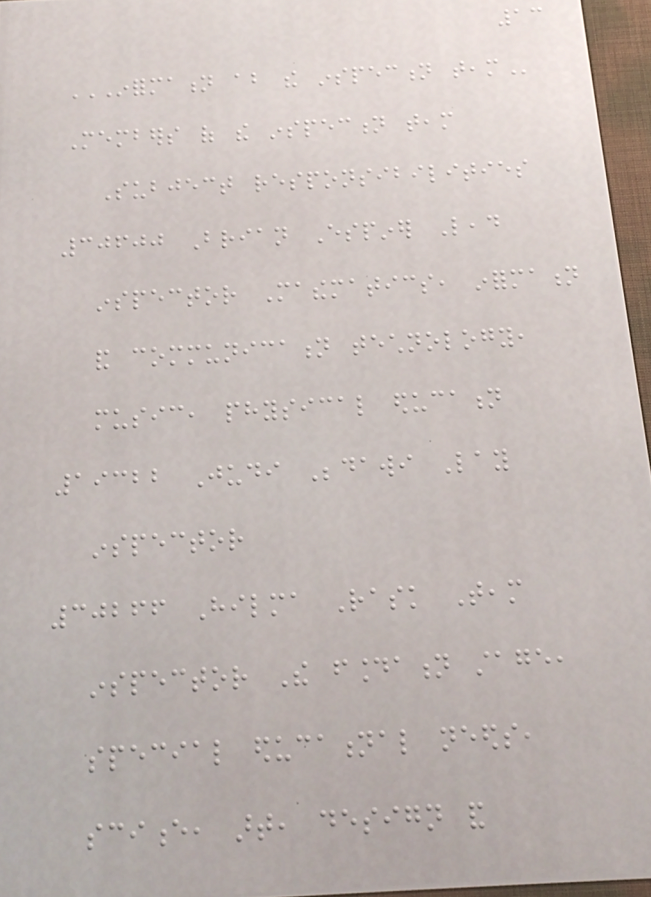13
INFORMATION ABOUT THE INSPECTION TEAM
Members of the inspection team
Subject responsibilities
30600 Brian Espiner Lead
inspector Mathematics, information
and communication technology,
music, physical education
19322 Judi Bedawi Lay
inspector
30266 Hilma Rask Team
inspector The foundation stage,
special educational needs,
science, art, design and
